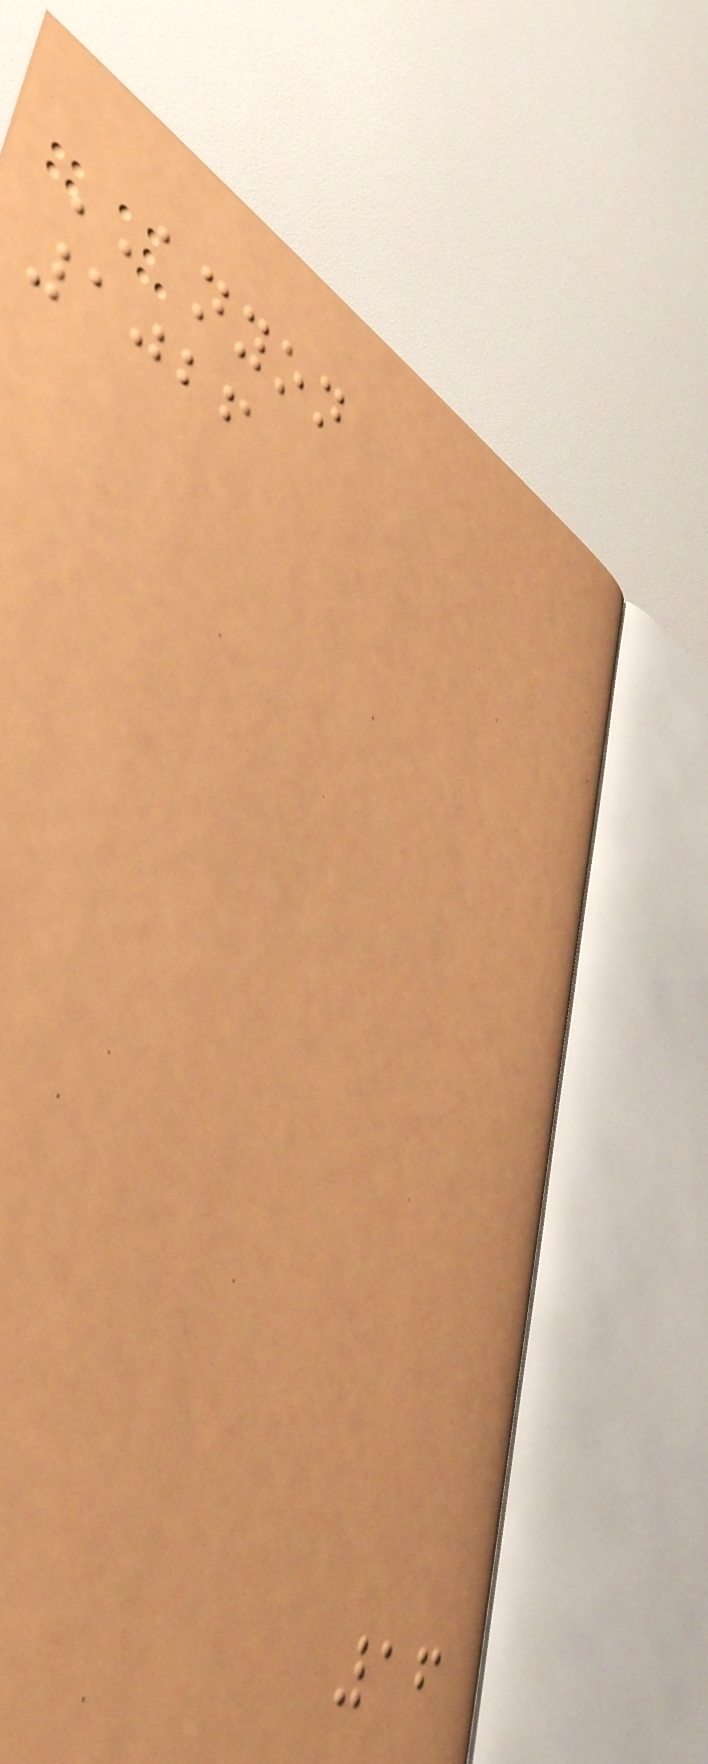ANYON
1026
16
